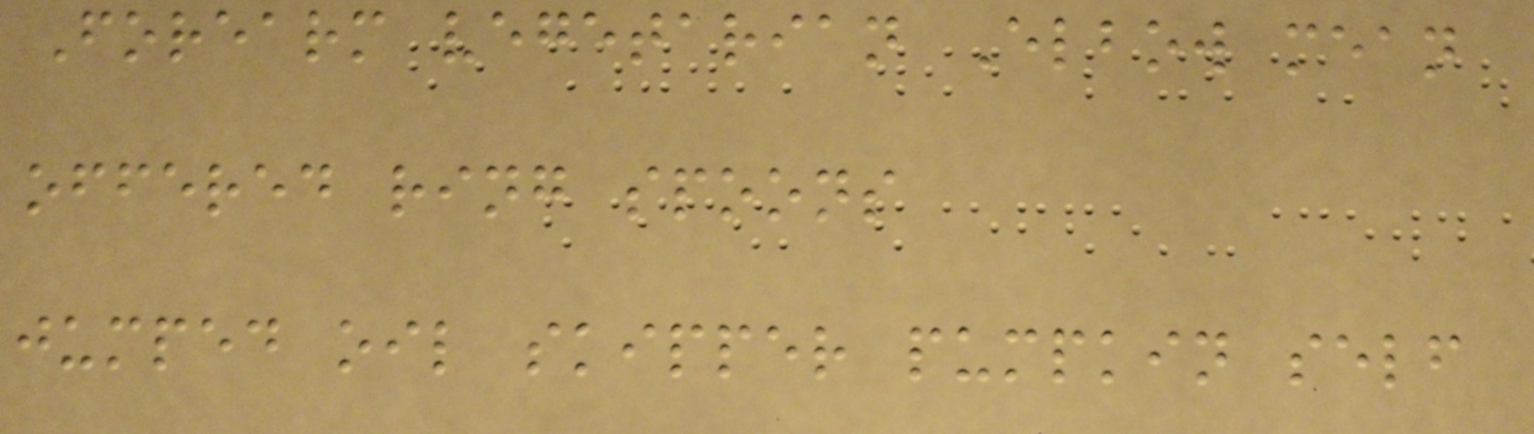Forearm vegetarian Elbow mean
offered ring spoons
jumped oil skipper pumpkin self
